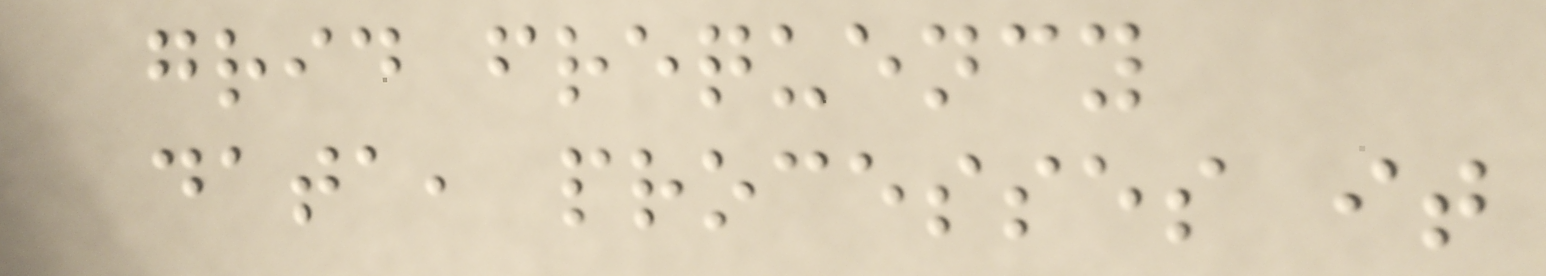grid frequency
data, processes it
